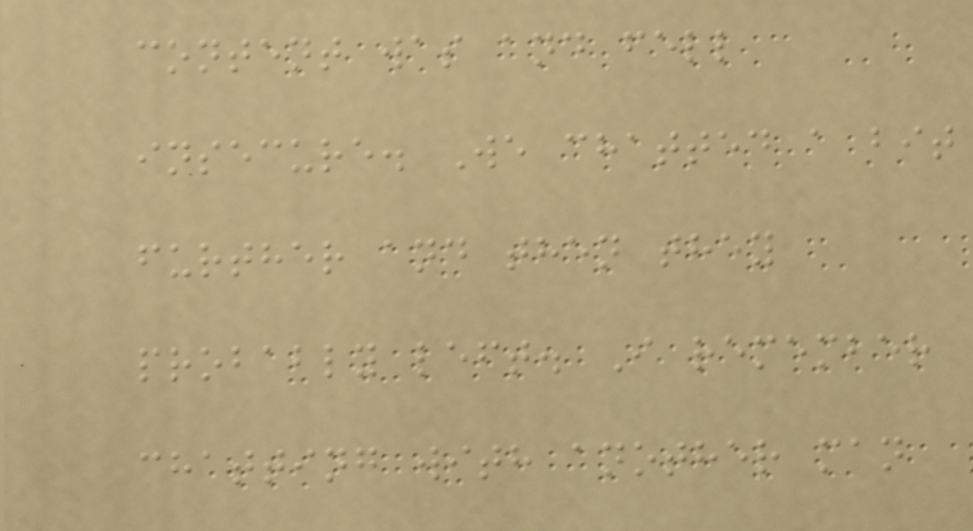content was and fell
insecure. We chatted a bit
further and then they
probably left. I remember
chatting with another man
